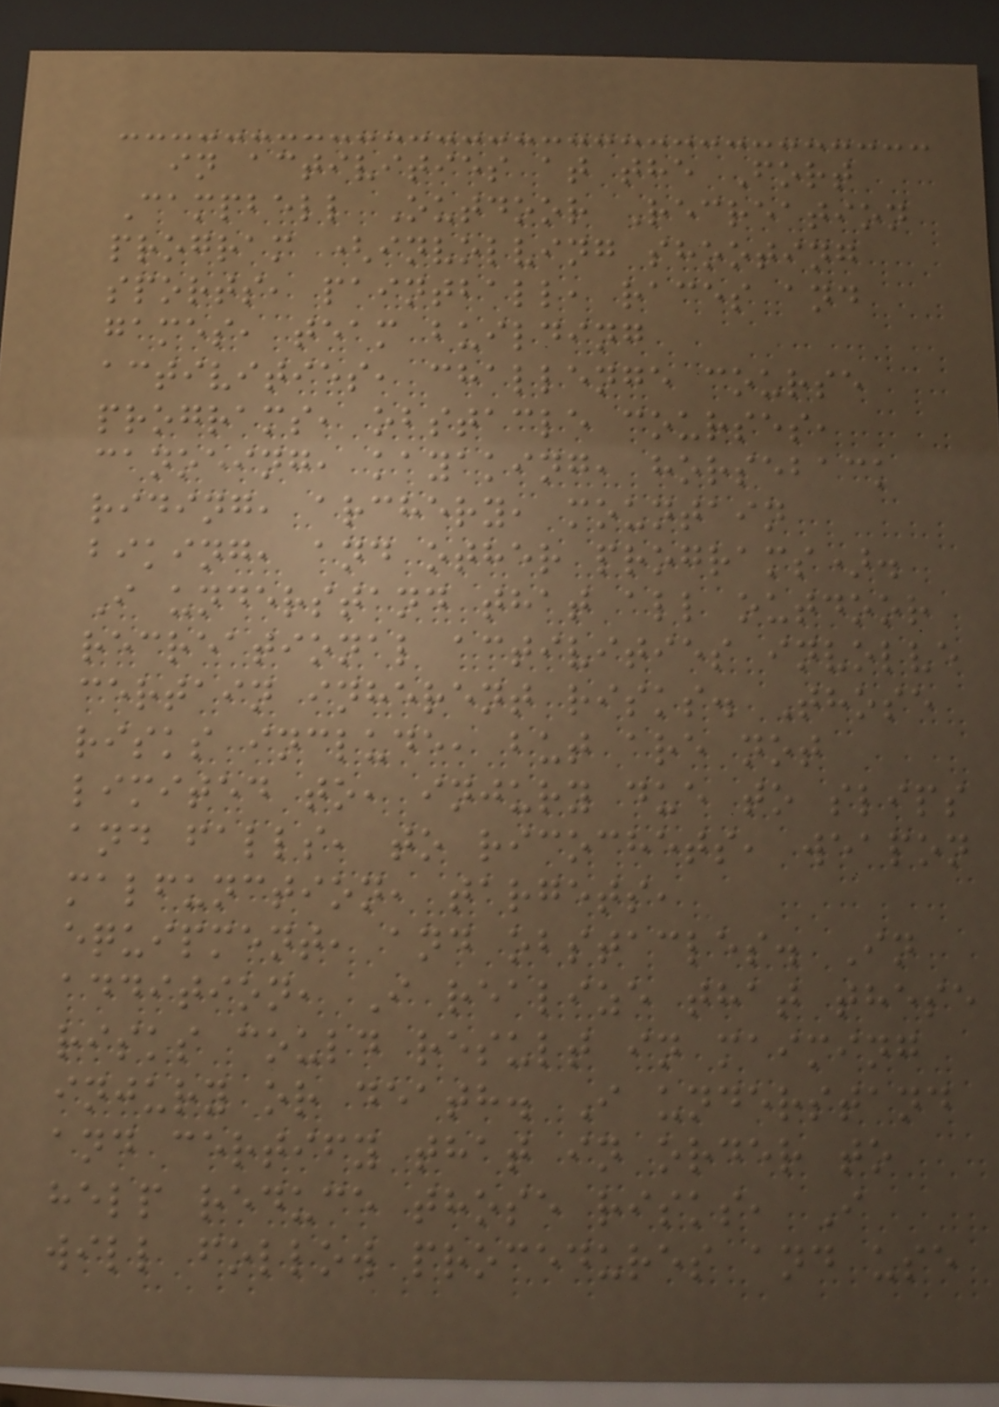in activities at the Fort
Campbell Outdoor Recreation
program (involving shooting
sports, paintball, races and
games, team building
activities, challenge course
programs, obstacle courses,
canoeing, kayaking, horseback
riding, archery, mountain
biking, and other programs).
I understand that all outdoor
recreational activities involve
certain inherent risks. Those
risks include, but are not
limited to, injury due to slips
and falls, to ricochets, weapon
malfunction, targets,
equipment, and obstacles. In
addition, I realize that these
risks could result in maiming
injury or death. I understand
and certify that in order to
help reduce those risks, I
will follow procedures and use
